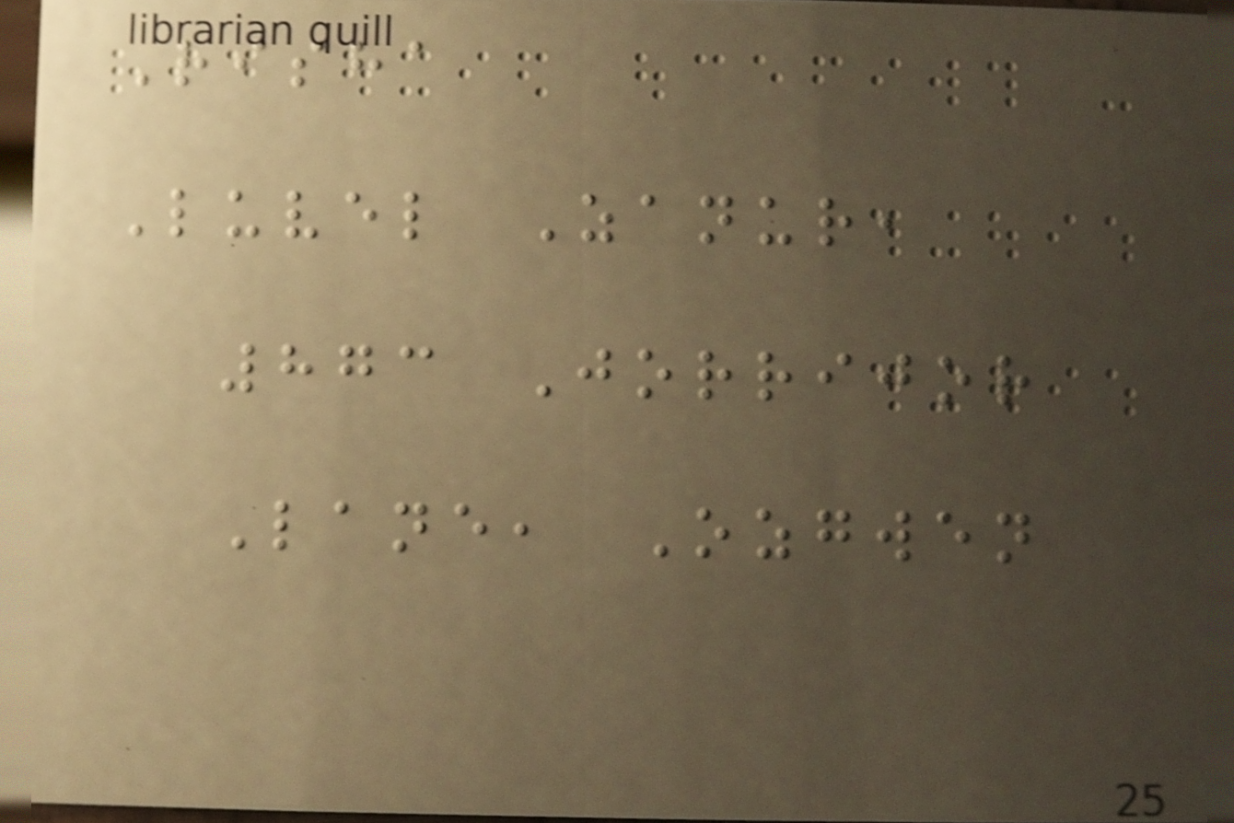Risha
Luvel Zanur,
873 Jorrijor
Lane, Ozgwen
